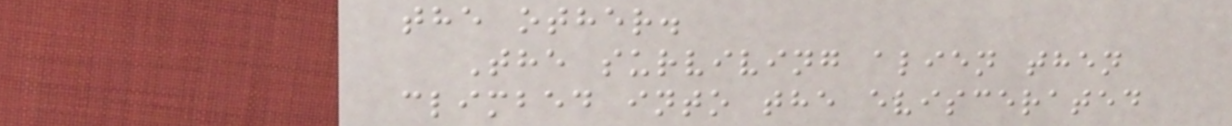the other.
The surviving alien then
climbed into the eviscerated
